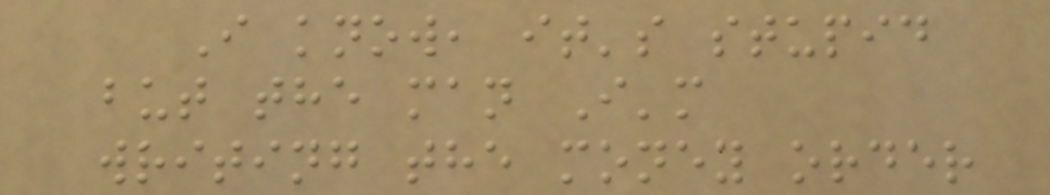I know, it's stupid
but the man I'm
writing the money order
